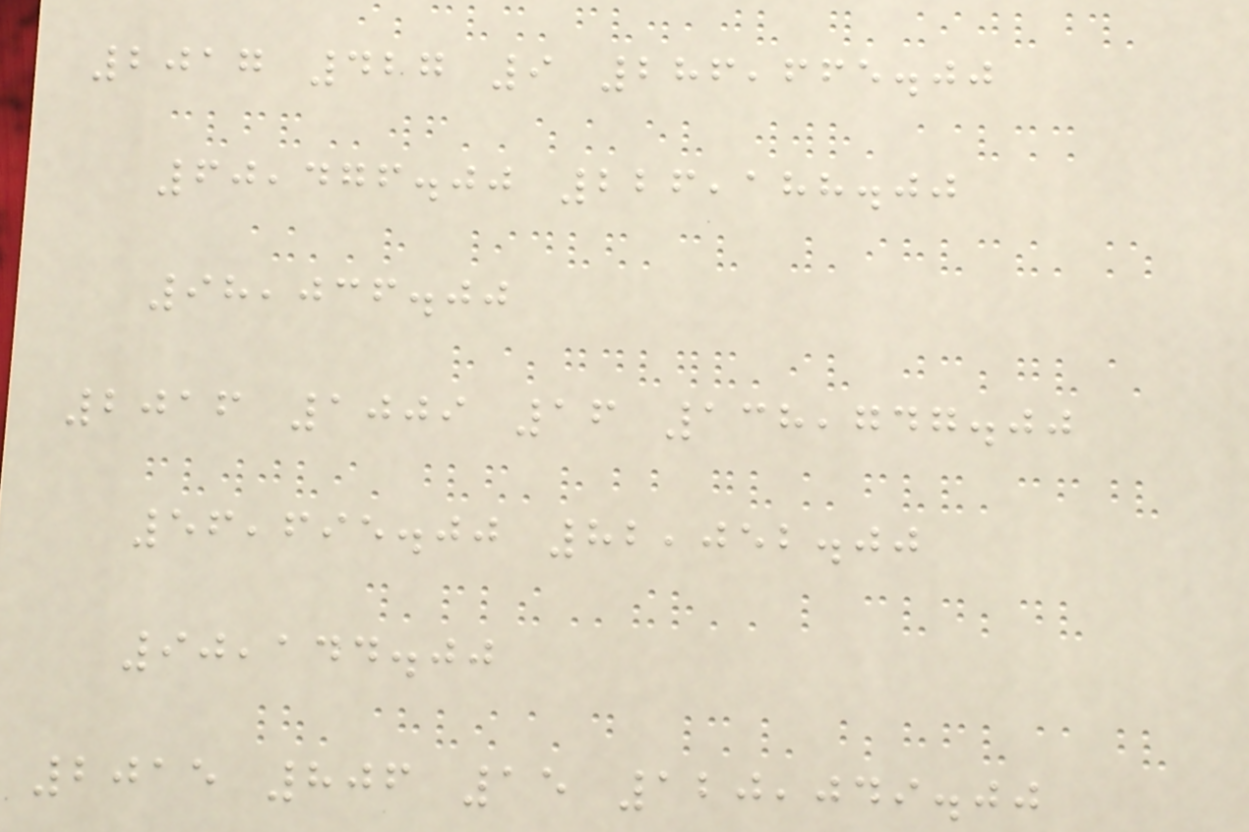2017 427 9 286,665.00
60,476.00 226,188.00
98,036.00
2016 1009 16 138,747.00
56,695.00 82,052.00
90,144.00
2015 806 15 120,049.00
